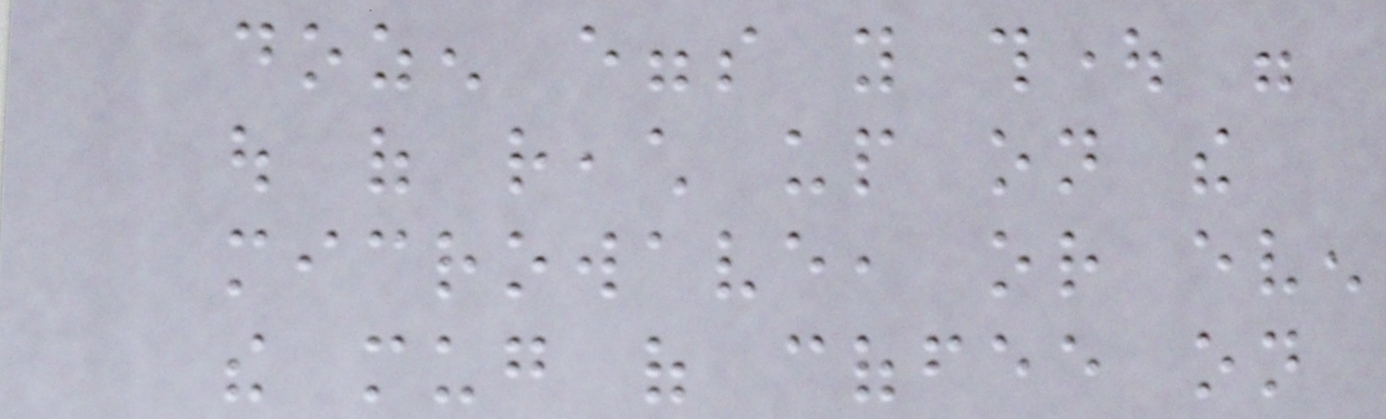dozen eggs you thought were
out of reach up on the
microwave, or even
the mug of coffee on
